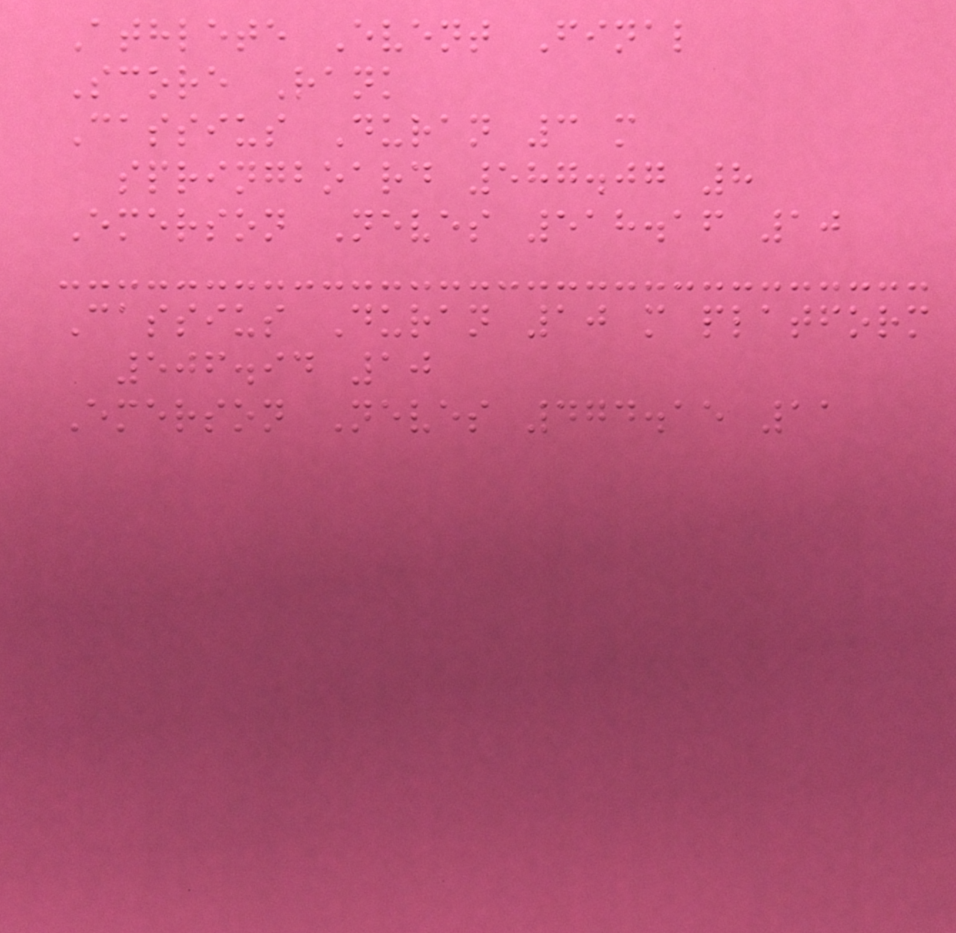Athlete Event Final
Score Rank
Cassius Duran 3 m
springboard 587.07 8
Emerson Neves 518.16 10
Cassius Duran 10 m platform
506.94 10
Emerson Neves 474.15 11
